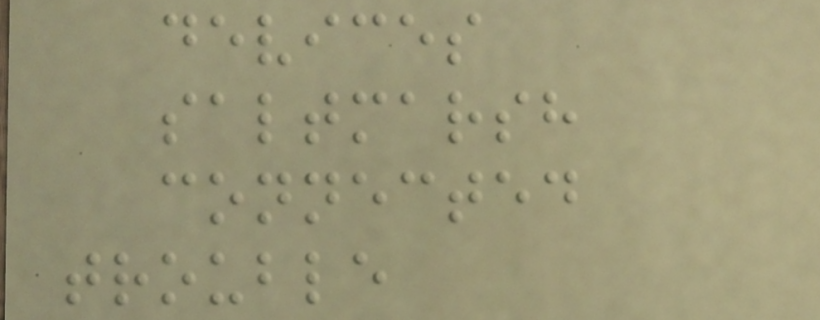devices
saltmarsh
connected
trouble
